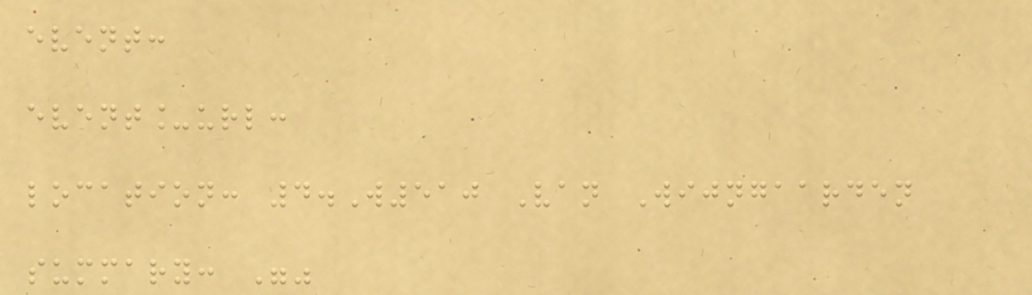event:
event_url:
location: 4.W510 Van Wijngaarden
summary: ""
